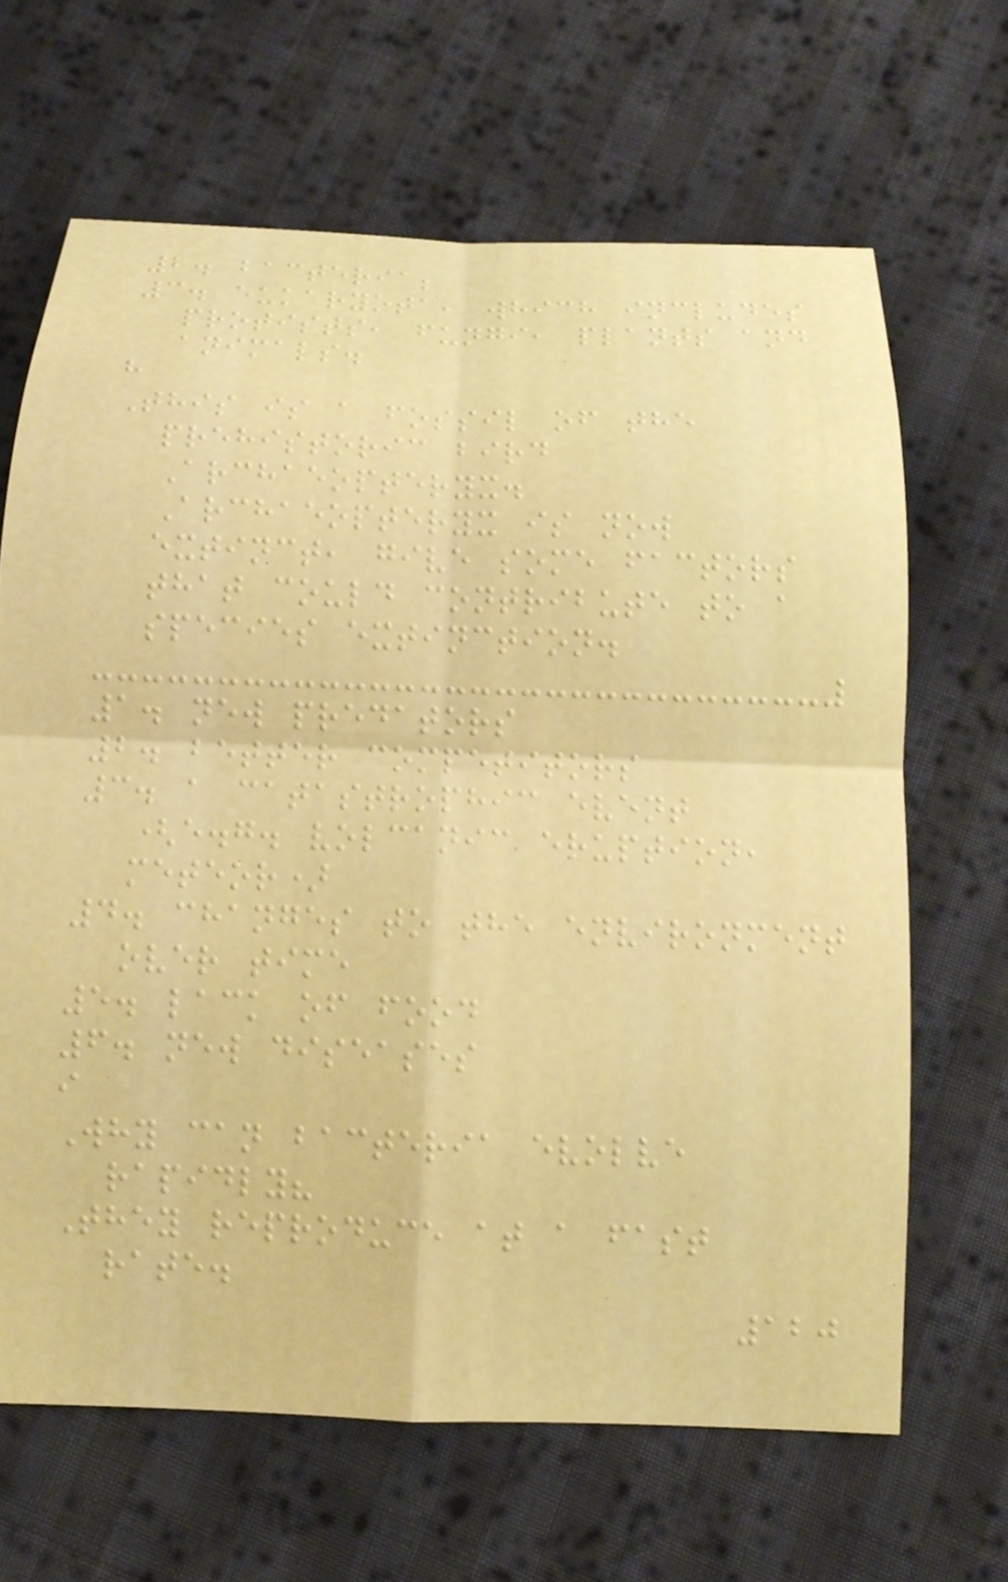2. bacteria;
3. eukaryota, which includes
protists, fungi, plants and
animals.
h
This is a fossil of the
prehistoric bird
Archaeopteryx.
Archaeopteryx is now
extinct, give some factors
that could contribute to a
species extinction.
1. new predators
2. better competitors
3. a catastrophic event
(e.g. volcanic eruption,
meteor)
4. changes to the environment
over time
5. lack of food
6. new diseases
i
Why can bacteria evolve
rapidly?
They reproduce at a fast
rate.
120
